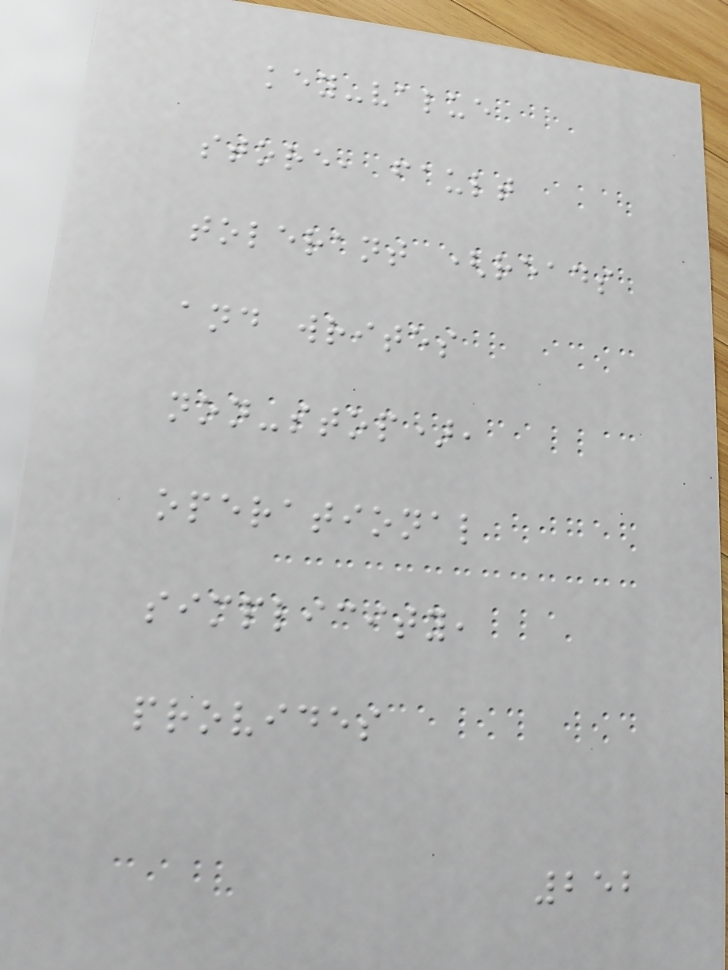key-value
store, fault
tolerant (reads
and writes
non-stop),
operational
simplicity,
provides
252
